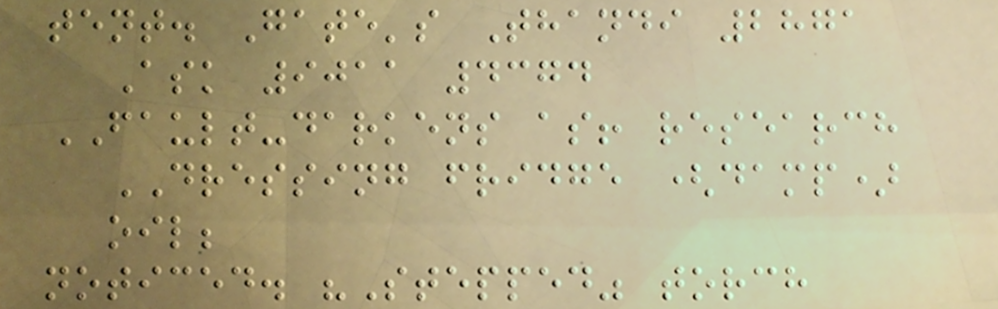tent. Gate's Thandi 2871
Ask 9011 4374
FAULT-darkens as! research
DRESSING fridge (damp)
oil;
noticed. "Stepped" torch
